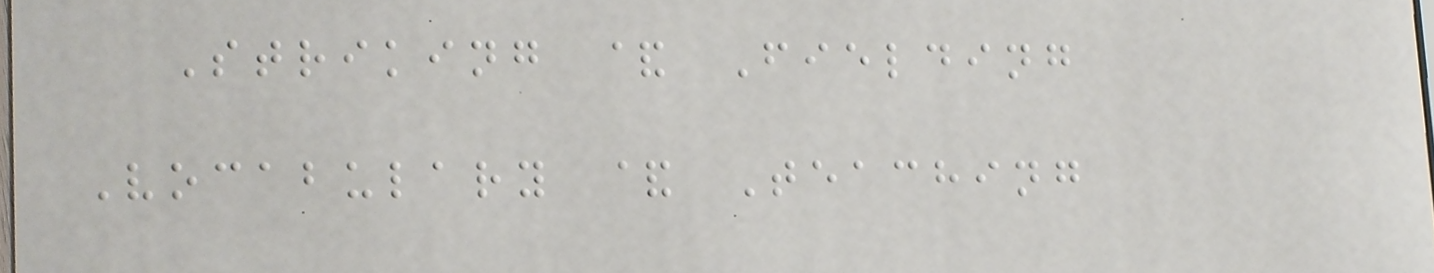Striking & Fielding
Vocabulary & Teaching
